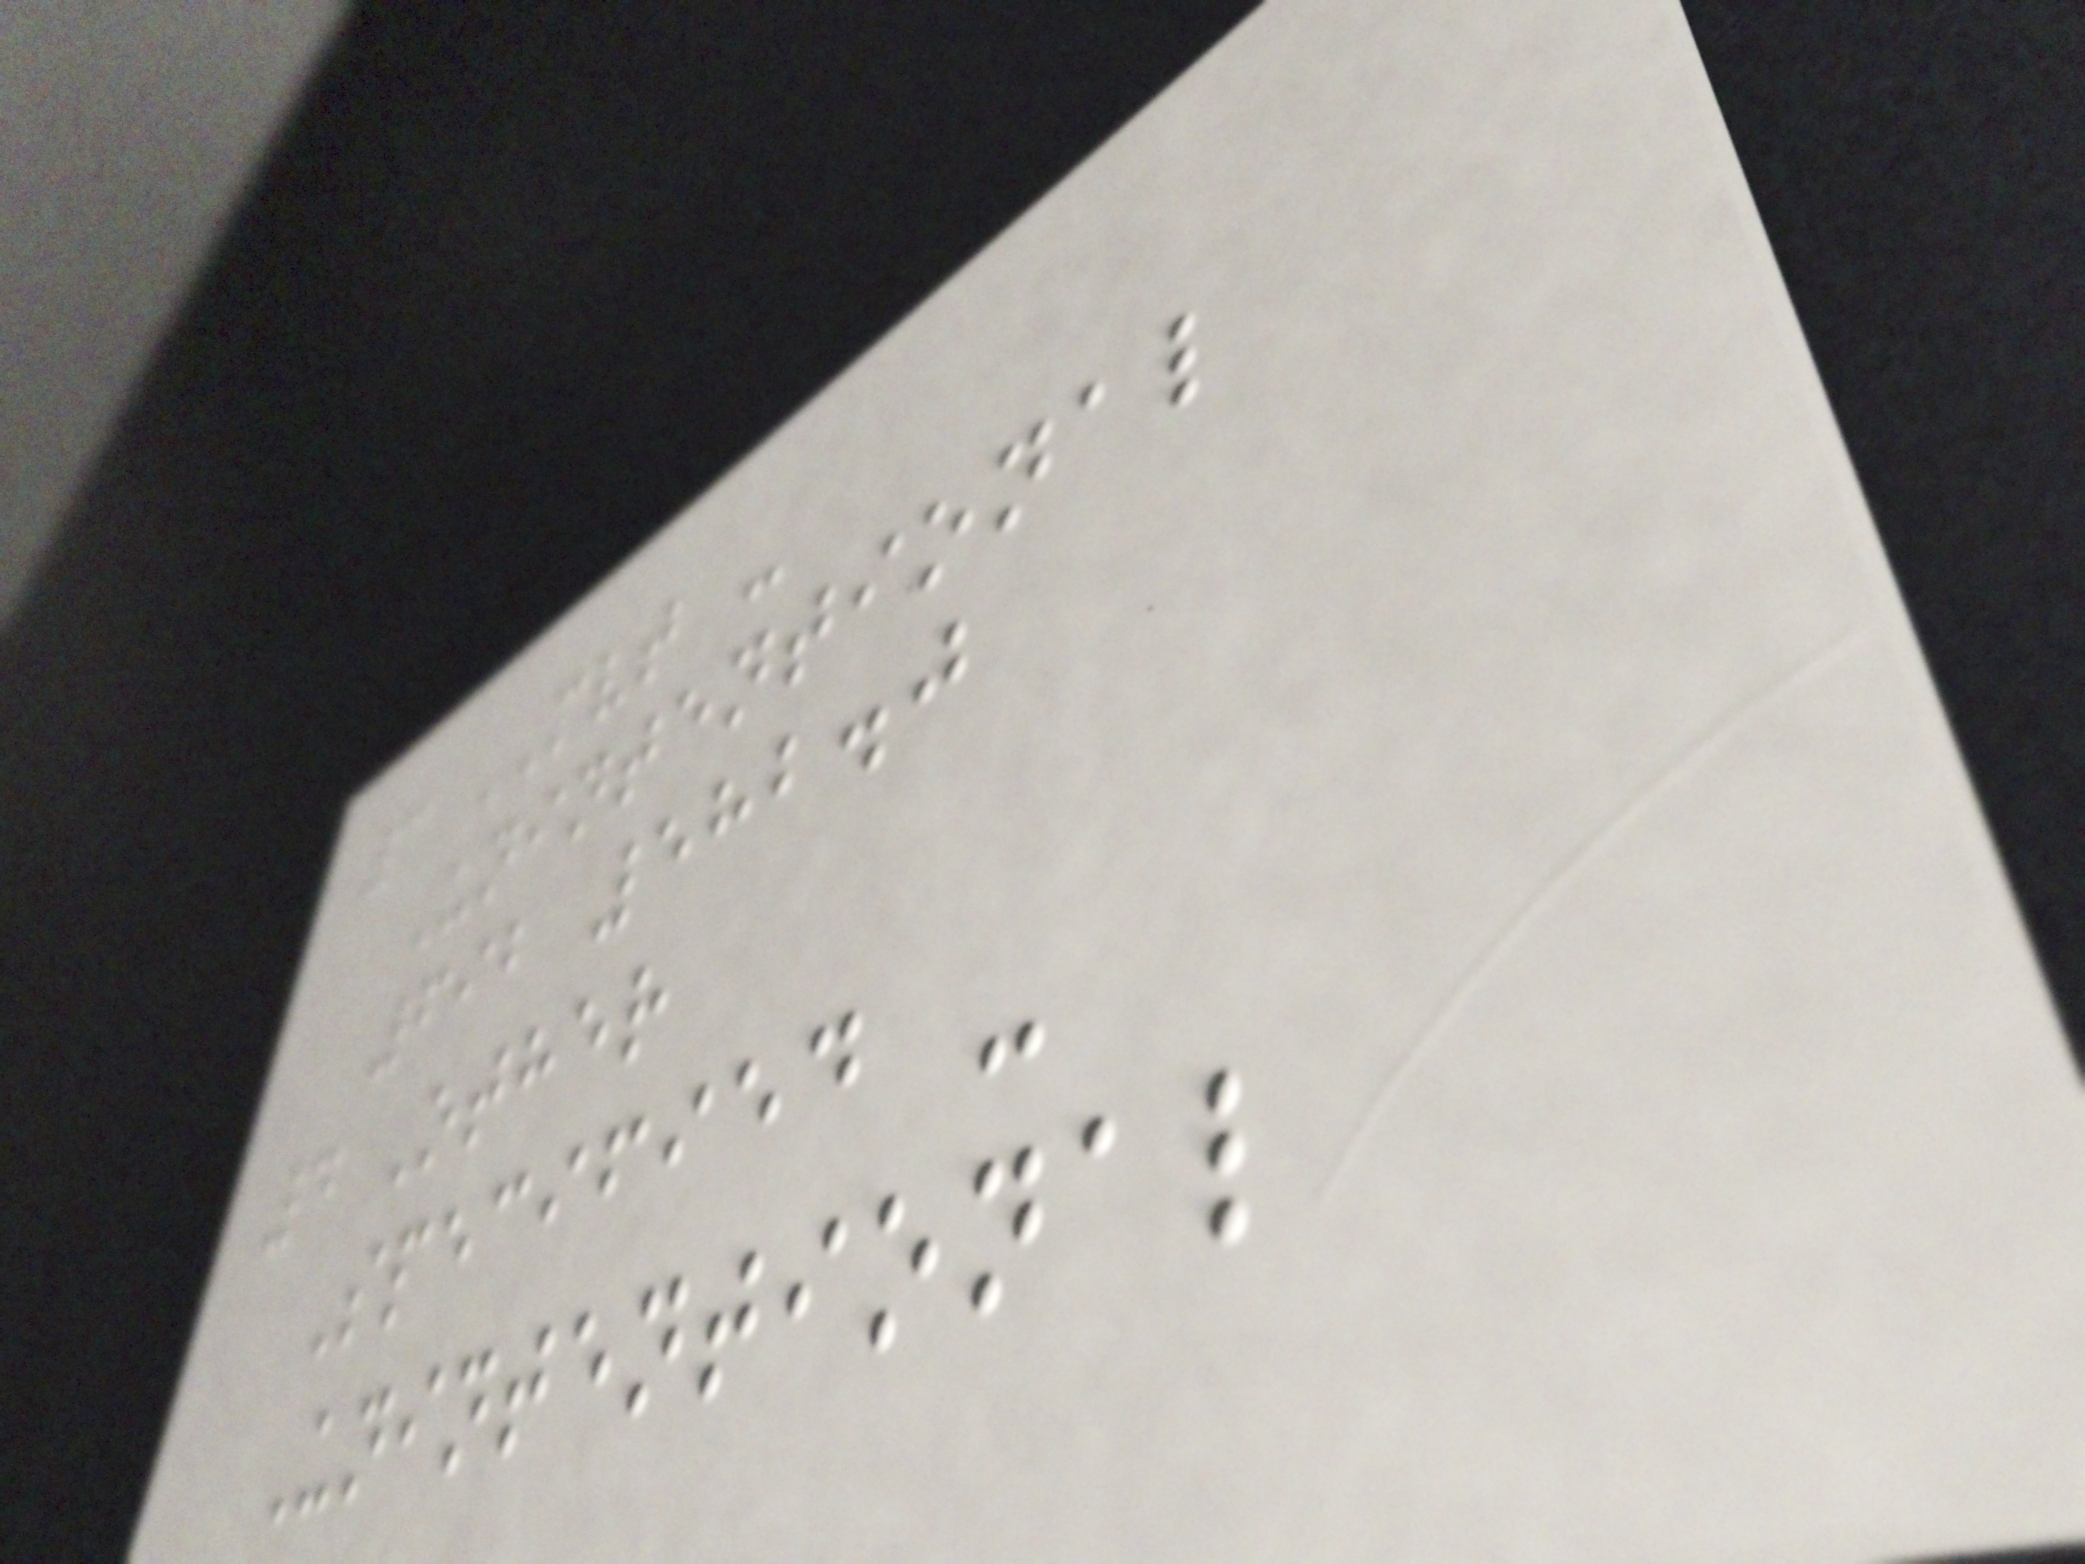3 MVT -
Unintentional
692 582.0
4 Other
Specified -
Unintentional
